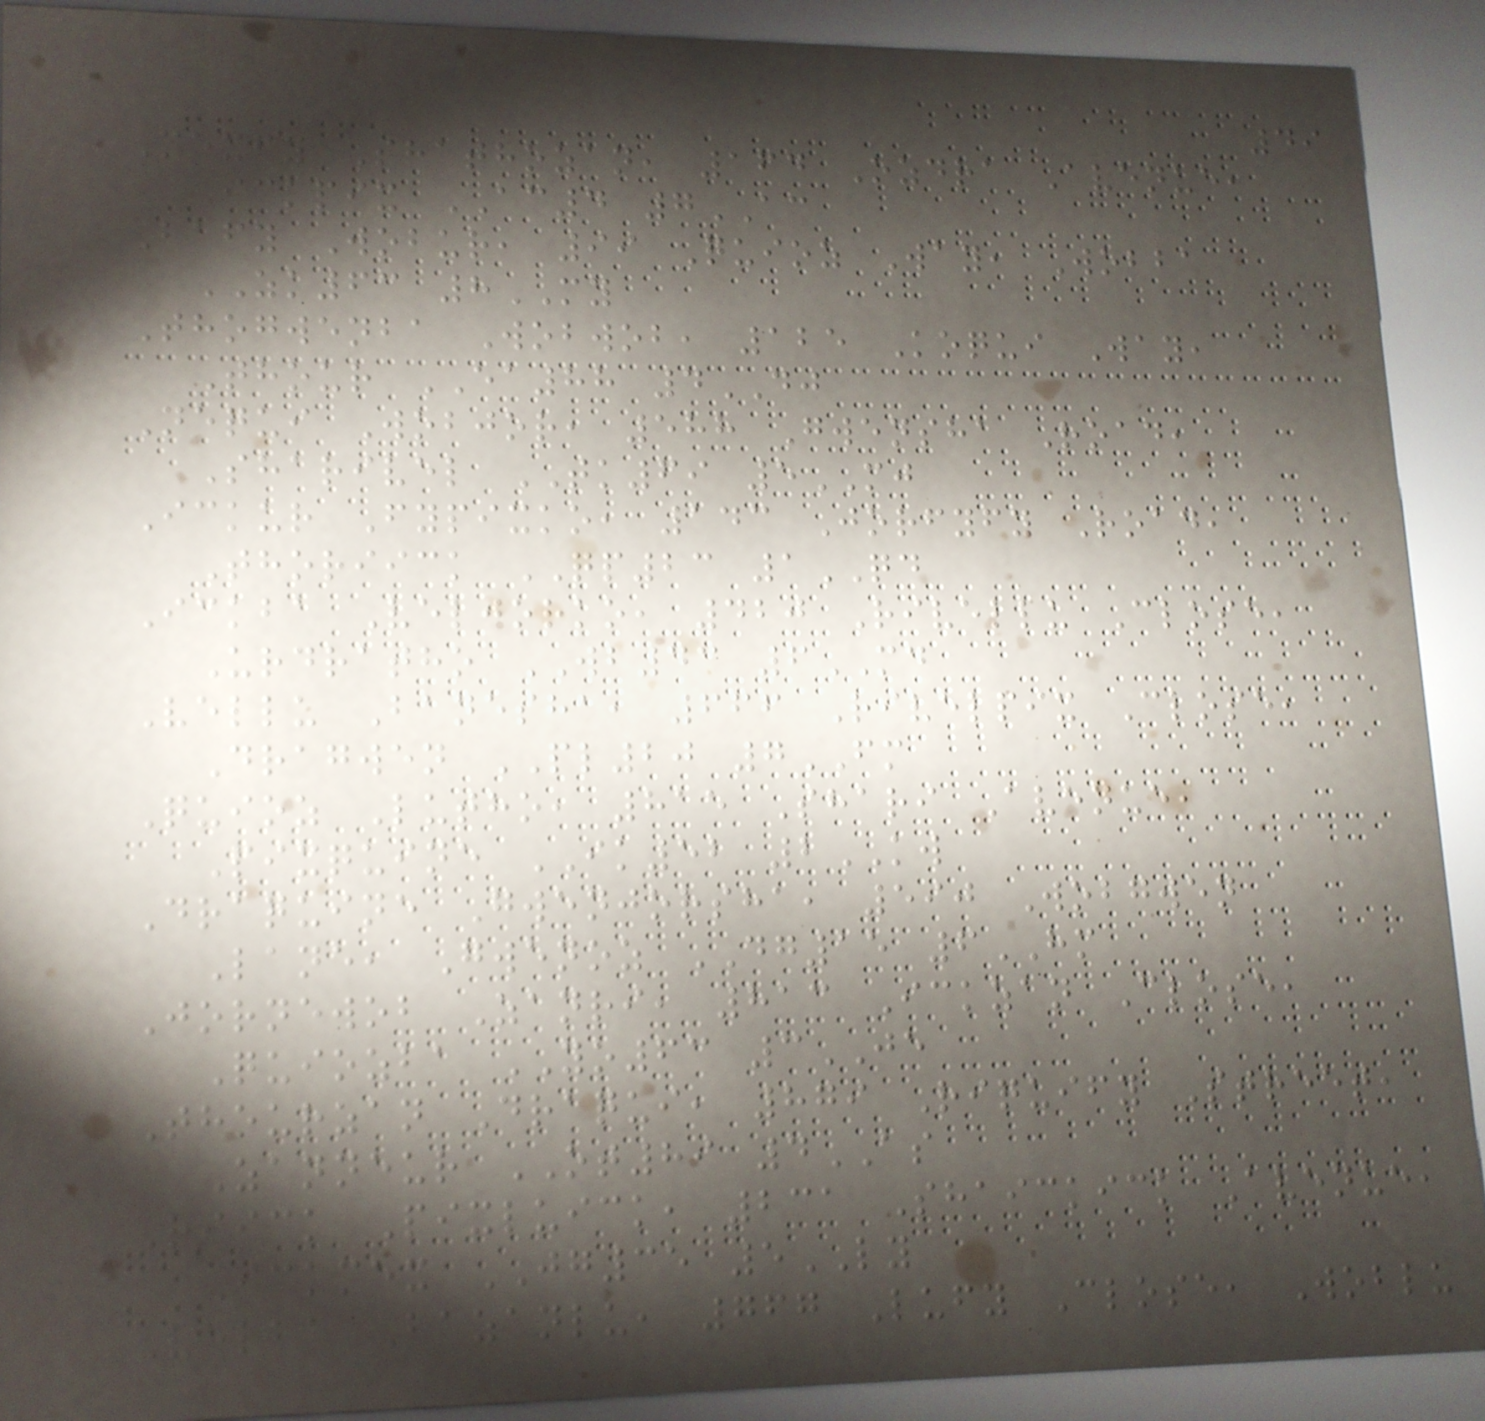49
Mexfy Shathozan, 164 Ozdra Avenue,
Ickpix AC4 7AC
Bafy Wobur, 99 Quioz Way, Wobba
ZK63 8MY
Thogwenba Wobwob, 125 Koqui Way,
Thour EA88 4DJ
Nequi Wobjor, 588 Gwensha Road,
Sharivel TK69 5MJ
Ickur Fypixko, 143 Jorfyfy Road,
Thoriick QP23 1QD
Ickba Veljorko, 420 Rivellu Close,
Urdratho WB43 6MD
Vellu Banesha, 666 Rivelpix Close,
Dragwen PL20 7FM
Quioz Lutho, 815 Shari Avenue,
Pixquine IK52 2KW
Draquine Gwenjorsha, 590 Wobgwen
Lane, Gwenoz DG15 6HM
Jornewob Zanri, 813 Ickzan Close,
Quiozba YO63 3JE
Thourzan Draqui, 879 Riquify Street,
Zanneur OT89 4AS
Riick Pixluick, 231 Shaickick Avenue,
Ickmex JG35 5LY
Velba Bazanlu, 767 Lufy Close, Woblu
